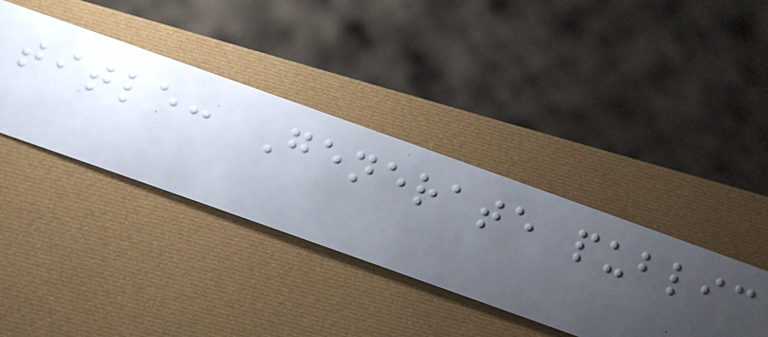title: Generate public
